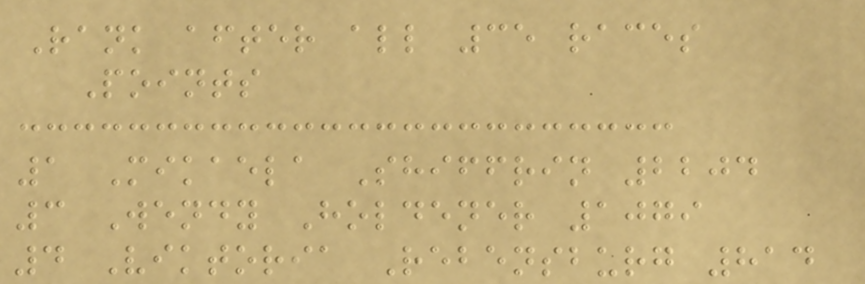Rank after all 35 races
Points
1 Mikaela Shiffrin 2204
3 Wendy Holdener 1079
4 Viktoria Rebensburg 814
